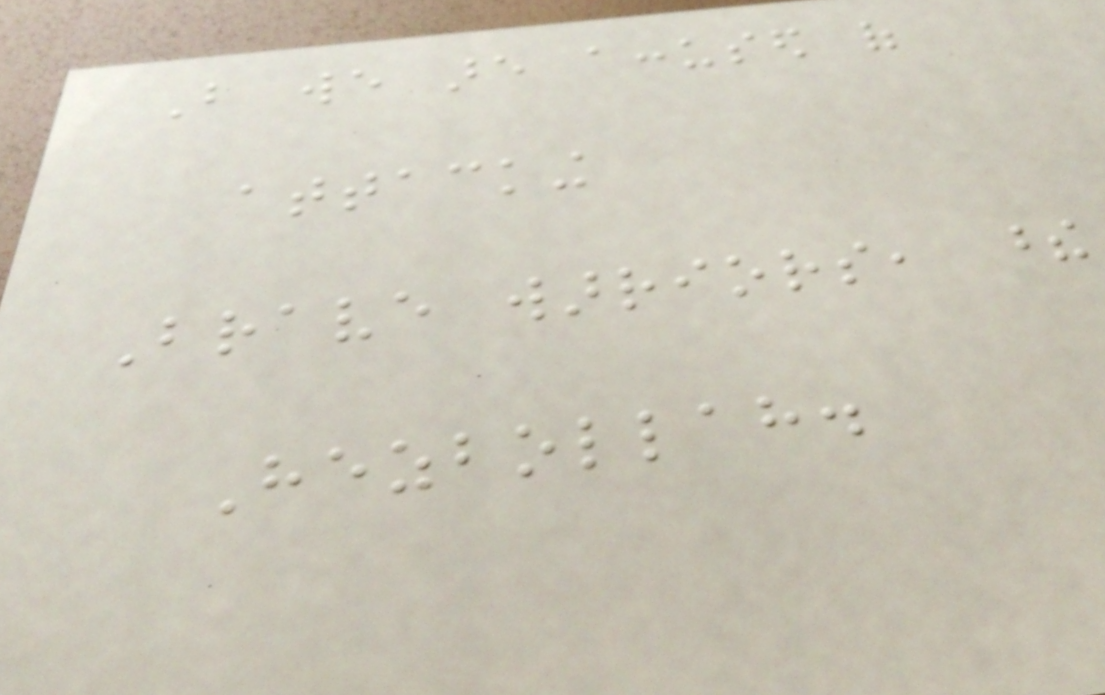But we are accused of
attacking
Brave warriors, these
Hezbollah.
